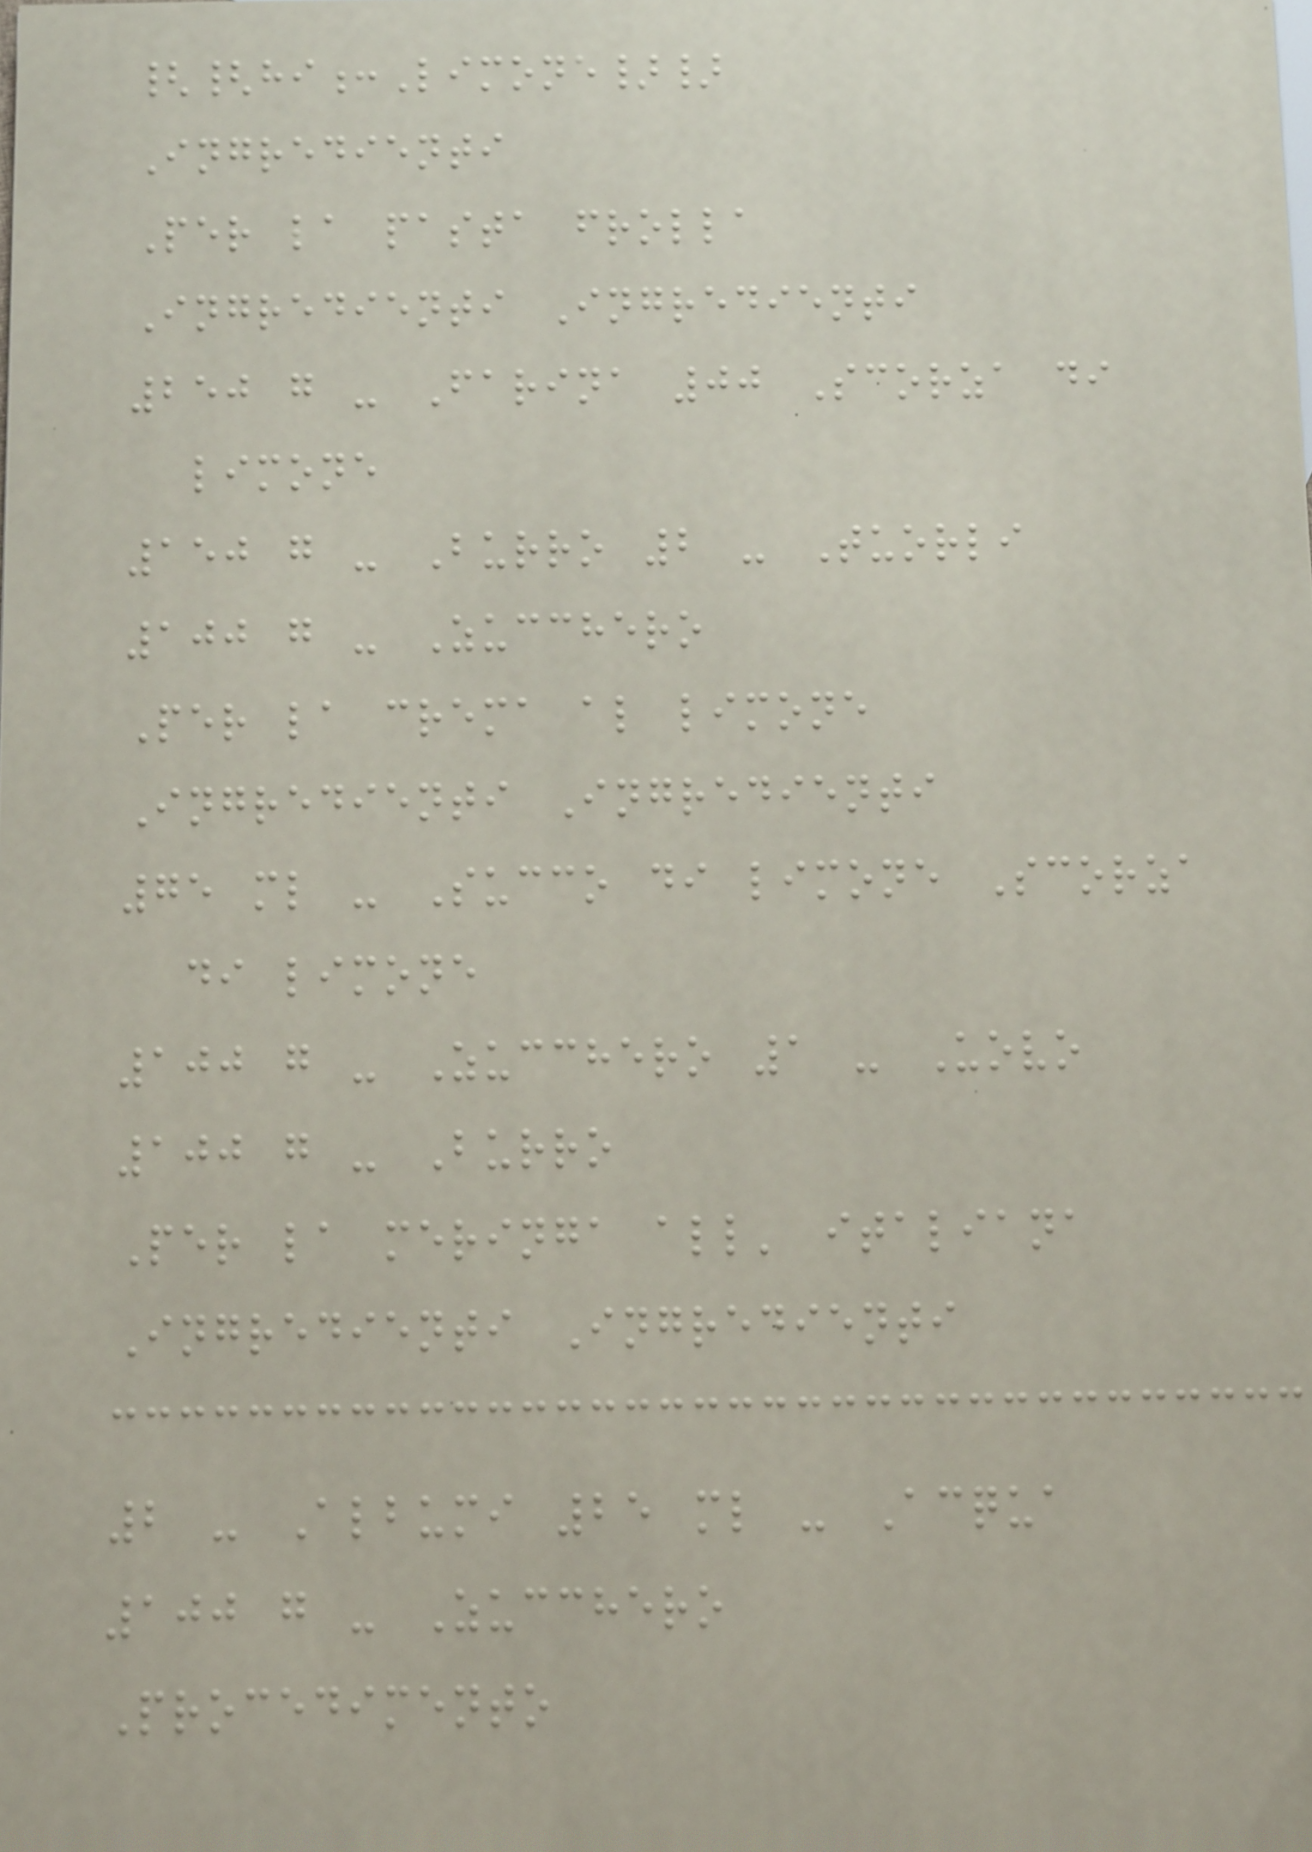{{hi:Limone}}
Ingredienti
Per la pasta frolla
Ingredienti Ingredienti
250 g - Farina 00 Scorza di
limone
150 g - Burro 2 - Tuorli
100 g - Zucchero
Per la crema al limone
Ingredienti Ingredienti
75 ml - Succo di limone Scorza
di limone
100 g - Zucchero 1 - Uovo
100 g - Burro
Per la meringa all' italiana
Ingredienti Ingredienti
2 - Albumi 25 ml - Acqua
100 g - Zucchero
Procedimento
